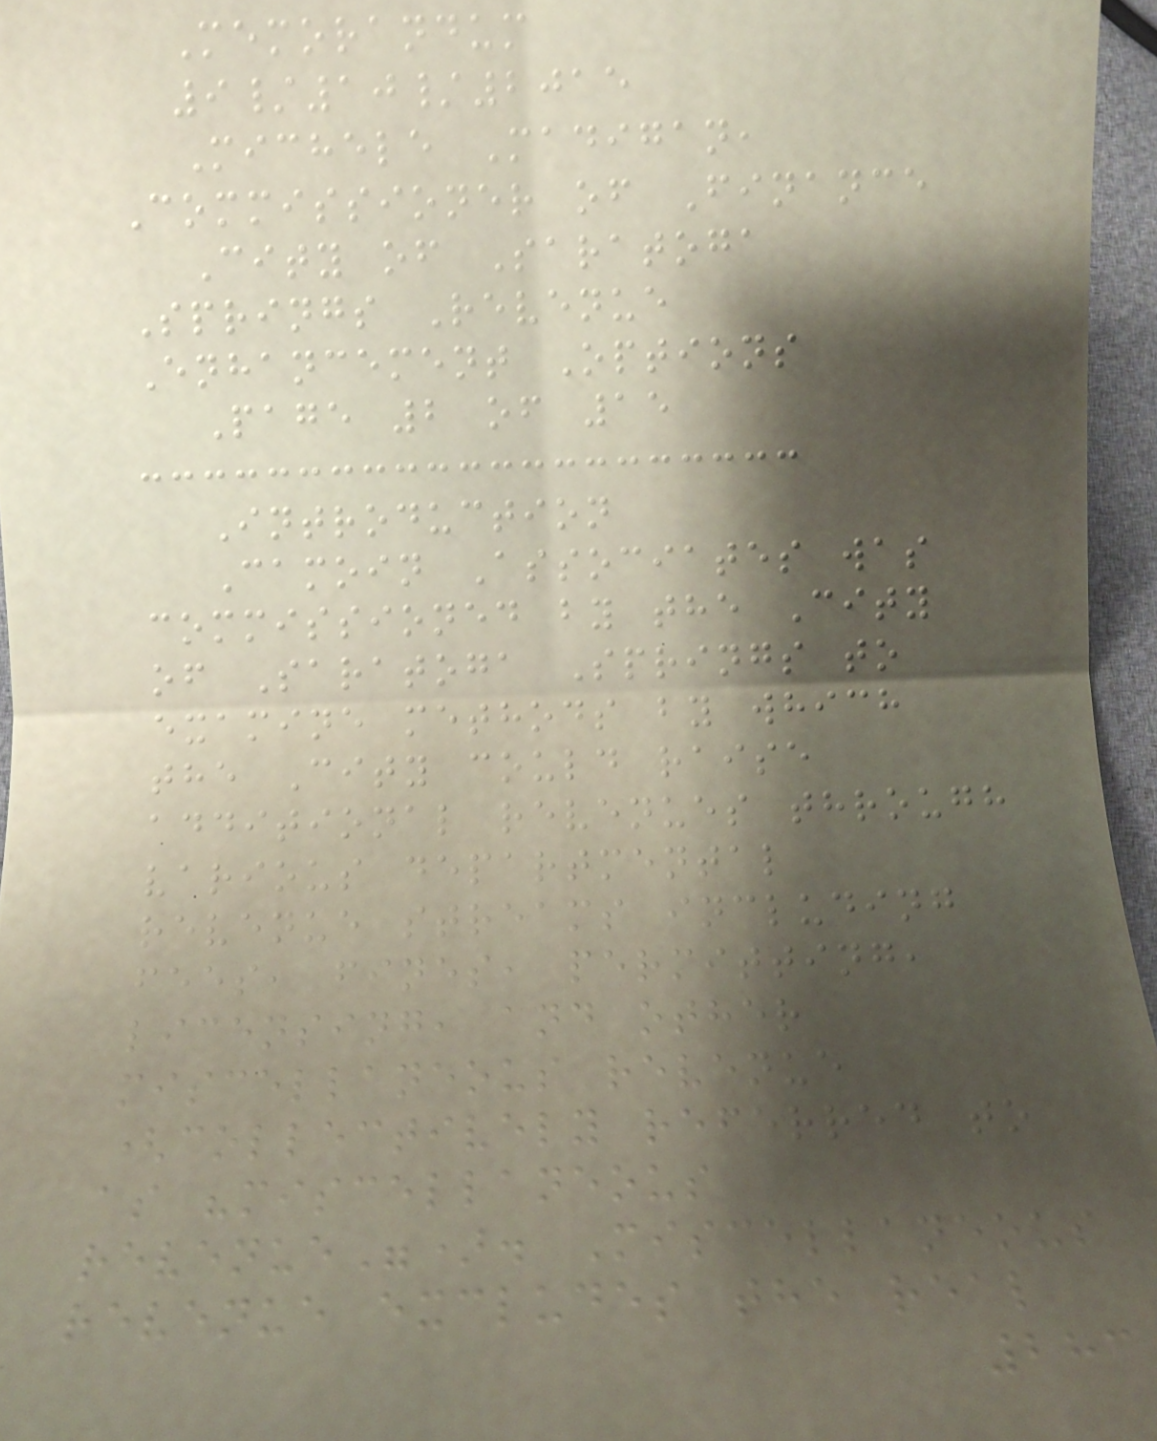Memorandum
9/10/2015
Michele Madigan,
Commissioner of Finance
City of Saratoga
Springs Revenue
Enhancement Options
Page 2 of 15
Introduction
Camoin Associates was
commissioned by the City
of Saratoga Springs to
examine methods by which
the City could raise
additional revenues through
various departmental
revenue streams including
fees, fines, permitting,
licensing, and other
miscellaneous revenue
(collectively referred to
as "miscellaneous
revenue"). Miscellaneous
revenue excludes the real
283
